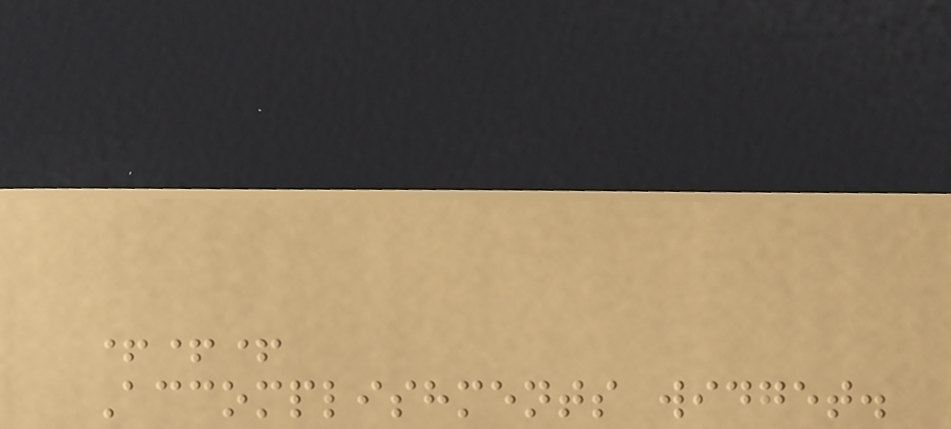+++
Accomplishments widget.
